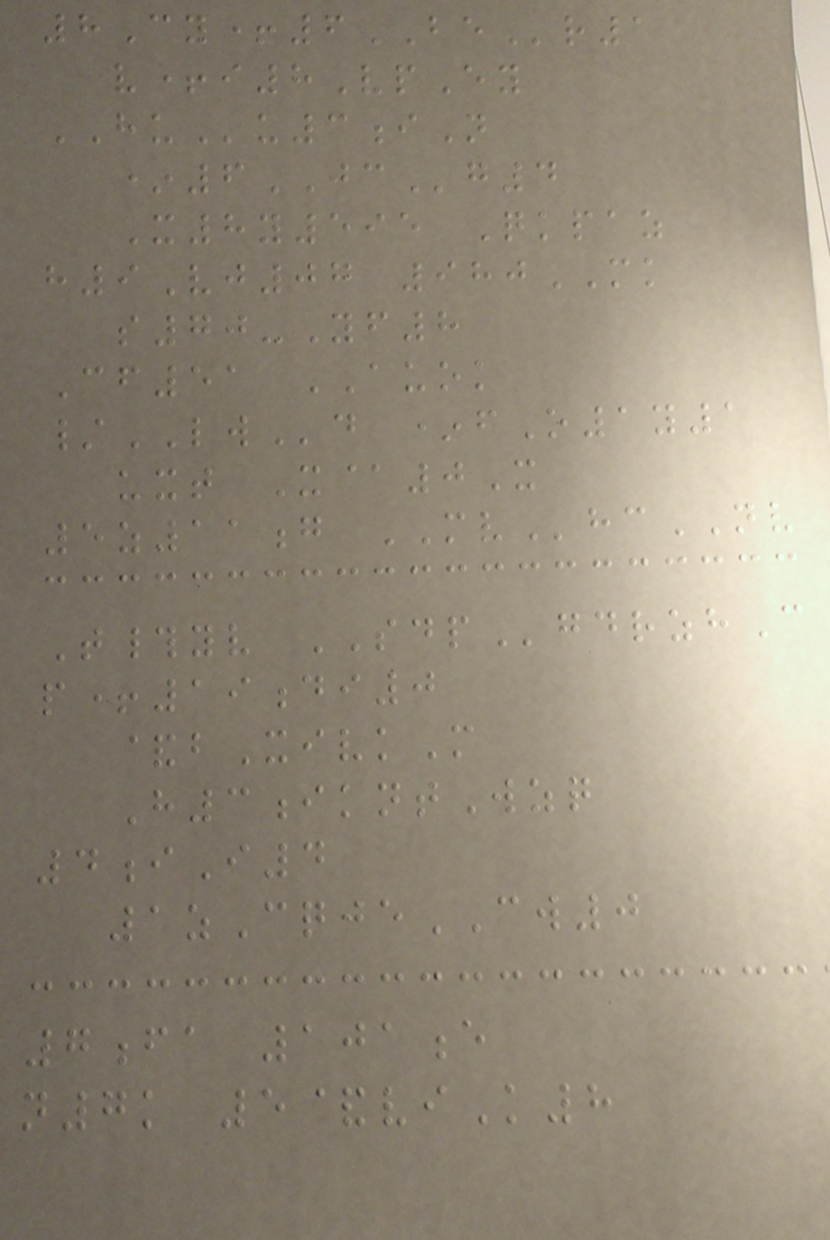8Cy+6BEr1
v+i8VpEy
HUu3iN
*6JCg4
X8y595 Qkpaz
h9Vj07 980MK
s70-Yf8
Cf51 AUOK
/LWd *fO1y1
uxt X@0X
5z11g MVhcNV
T#yv SDPgdrzhC
p+19di0
&bXivkM
H3ikntWzq
4iI4
1zCqjeCW0
7fa 101e
n7k 5&viK8
